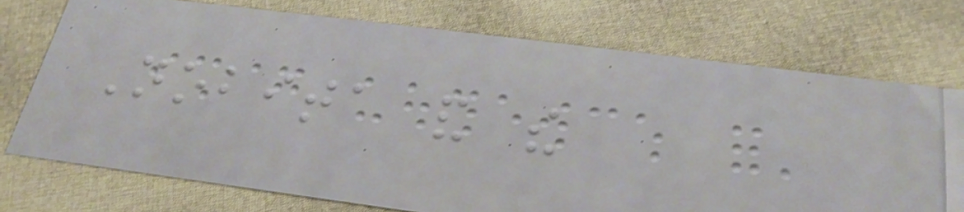Nobita and the
